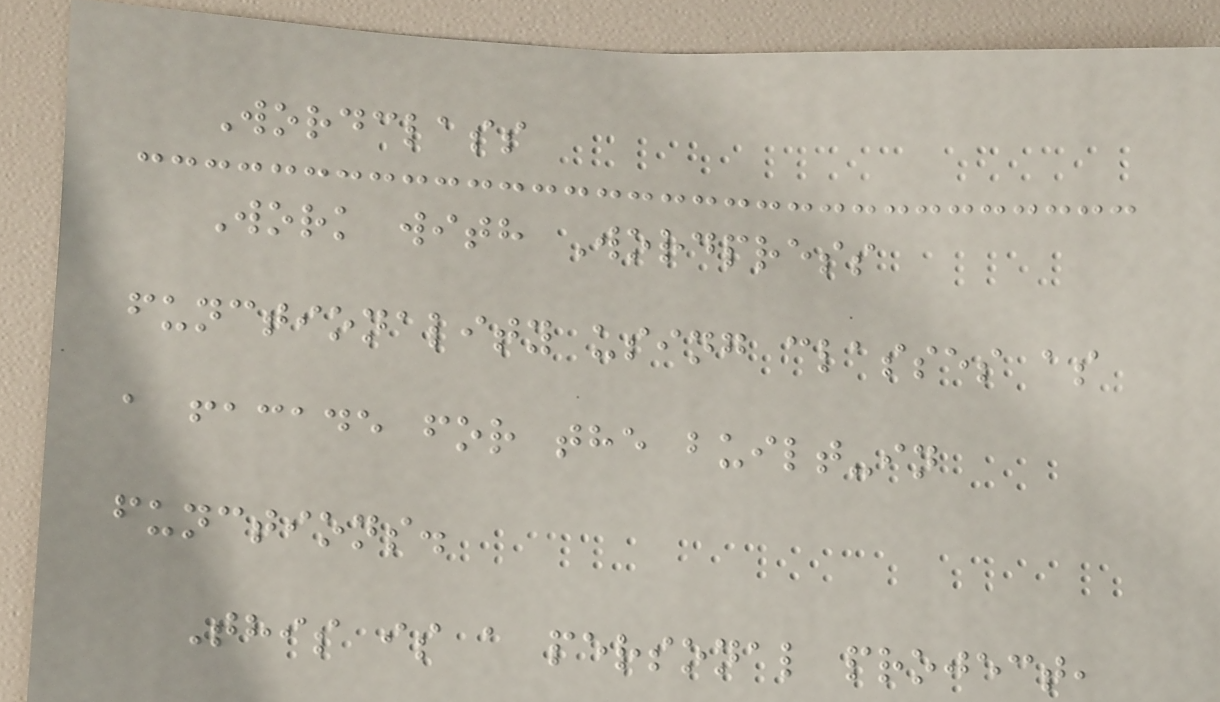Wordclass
Work with Wordpress
functionality using classes as
a facade for the built-in
functions.
This is a personal project,
